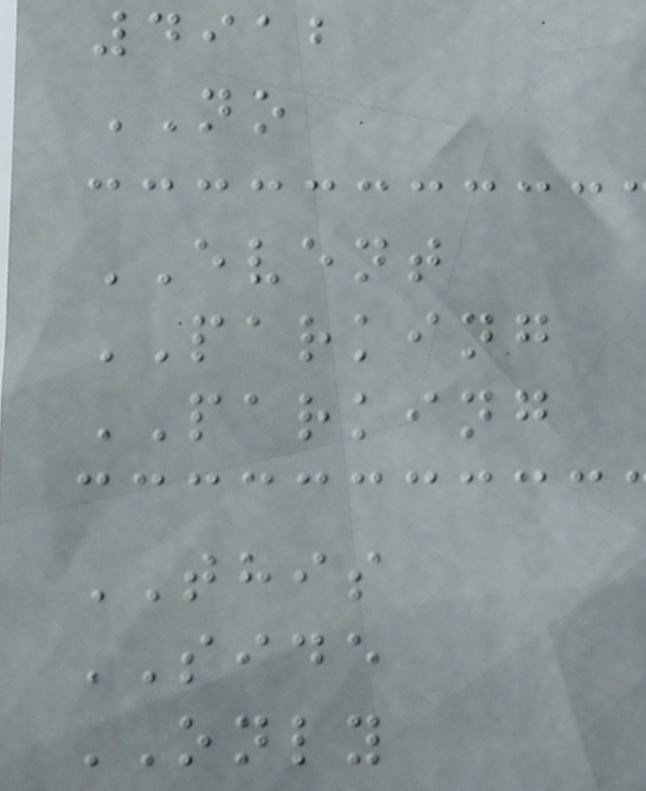4912
NO
EVENT
PARKING
PARKING
THIS
SIDE
ONLY
